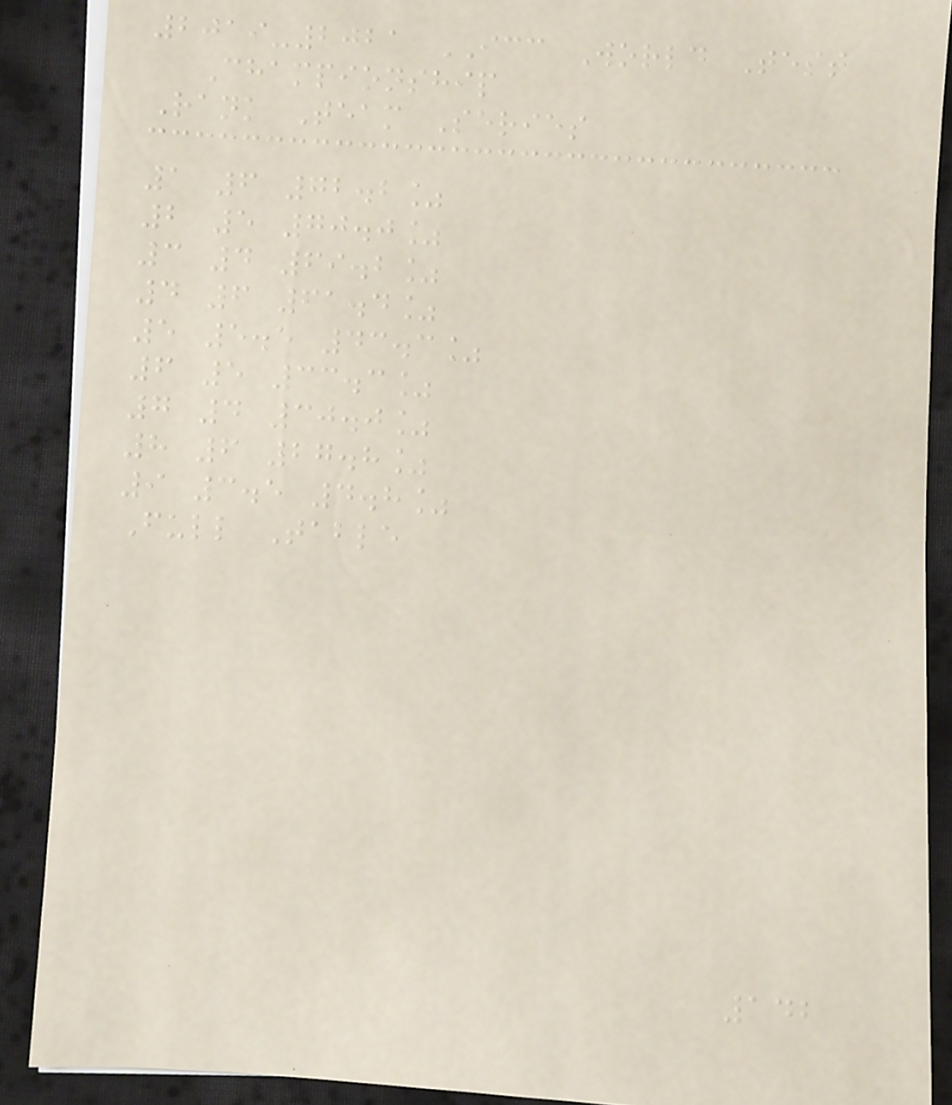2019-2021 ICC World Test
Championship
Rank Team Series
1 6 72.2%
2 5 70.0%
3 4 69.2%
4 6 61.4%
5 5.5 43.3%
6 5 33.3%
7 4 30.0%
8 6 27.8%
9 3.5 4.8%
Full Table
142
